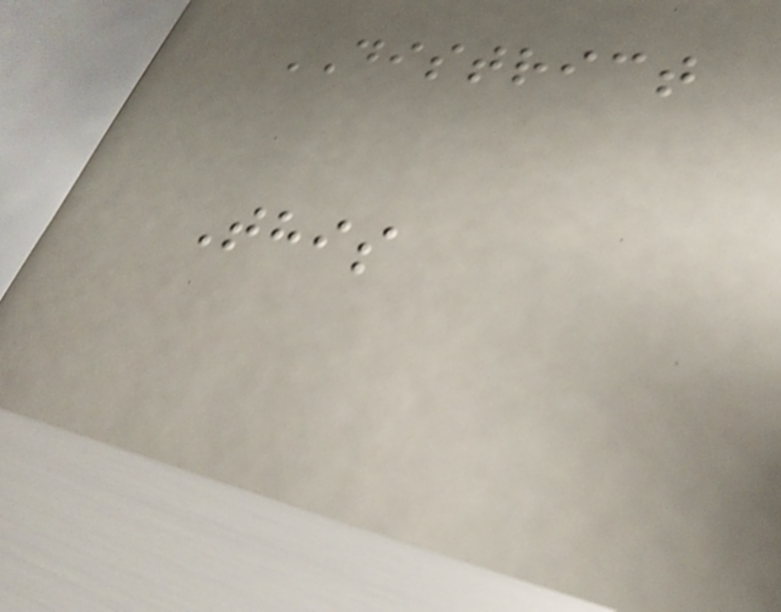DISTRICT
This
